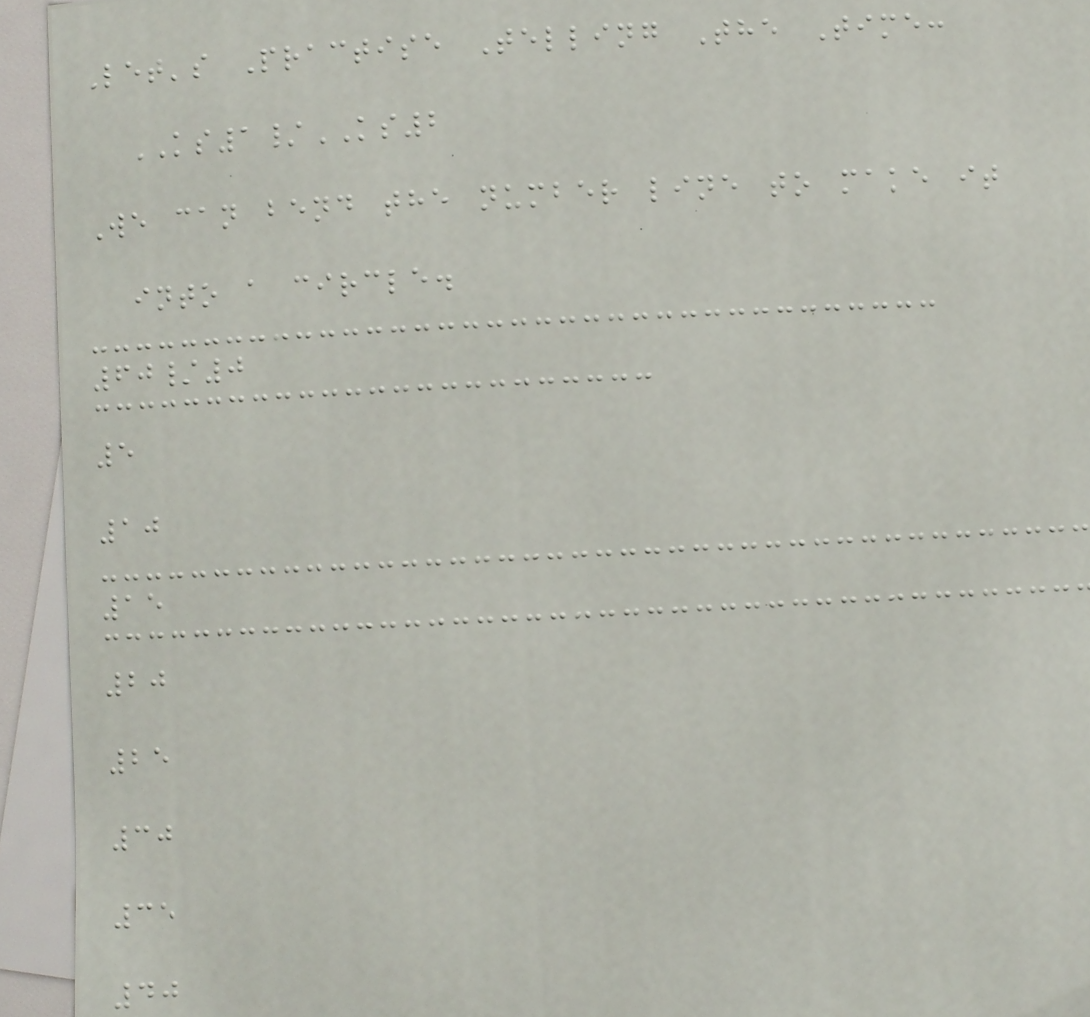Let's Practise Telling The Time:
KS1/KS2
We can bend the number line to make it
into a circle.
60/0
5
10
15
20
25
30
35
40
